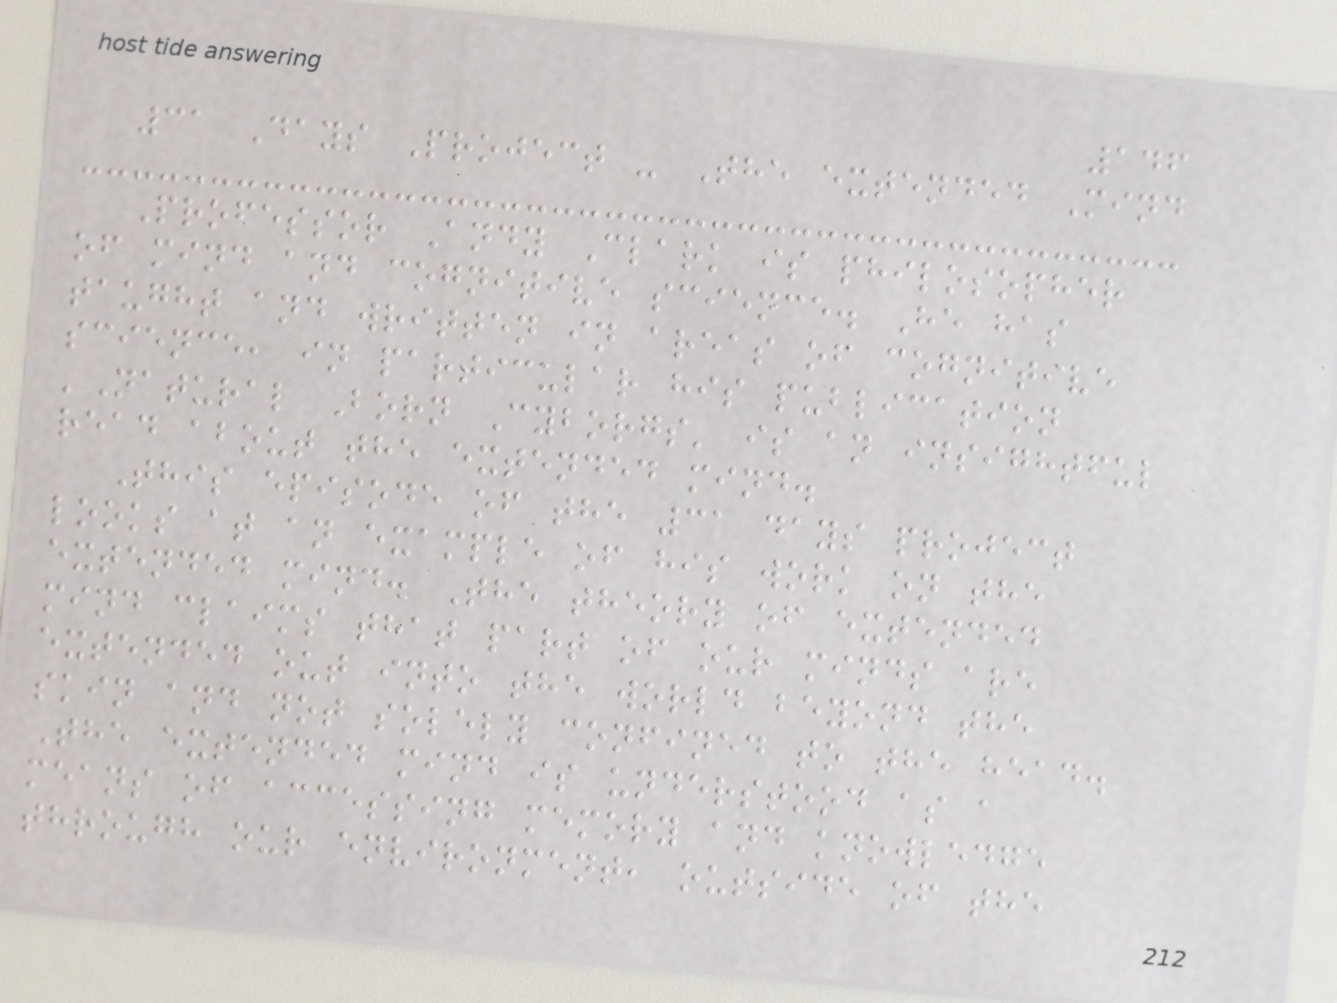146
31 Days Project - The extended Mind
Professor Andy Clark is philosopher
of mind and cognitive science. He has
taught and written in areas of cognitive
science, in particular his publication
'Natural Born Cyborgs' is an insightful
read about the extended mind.
This episode of the 31 days project
looks at an example of his work on the
extended mind. The theory of extended
mind claims that part of our minds are
extended out into the world beyond the
skin and not solely confined to the head.
The extended mind is understood as a
means of accessing memory and knowledge
through our environment, outside of the
